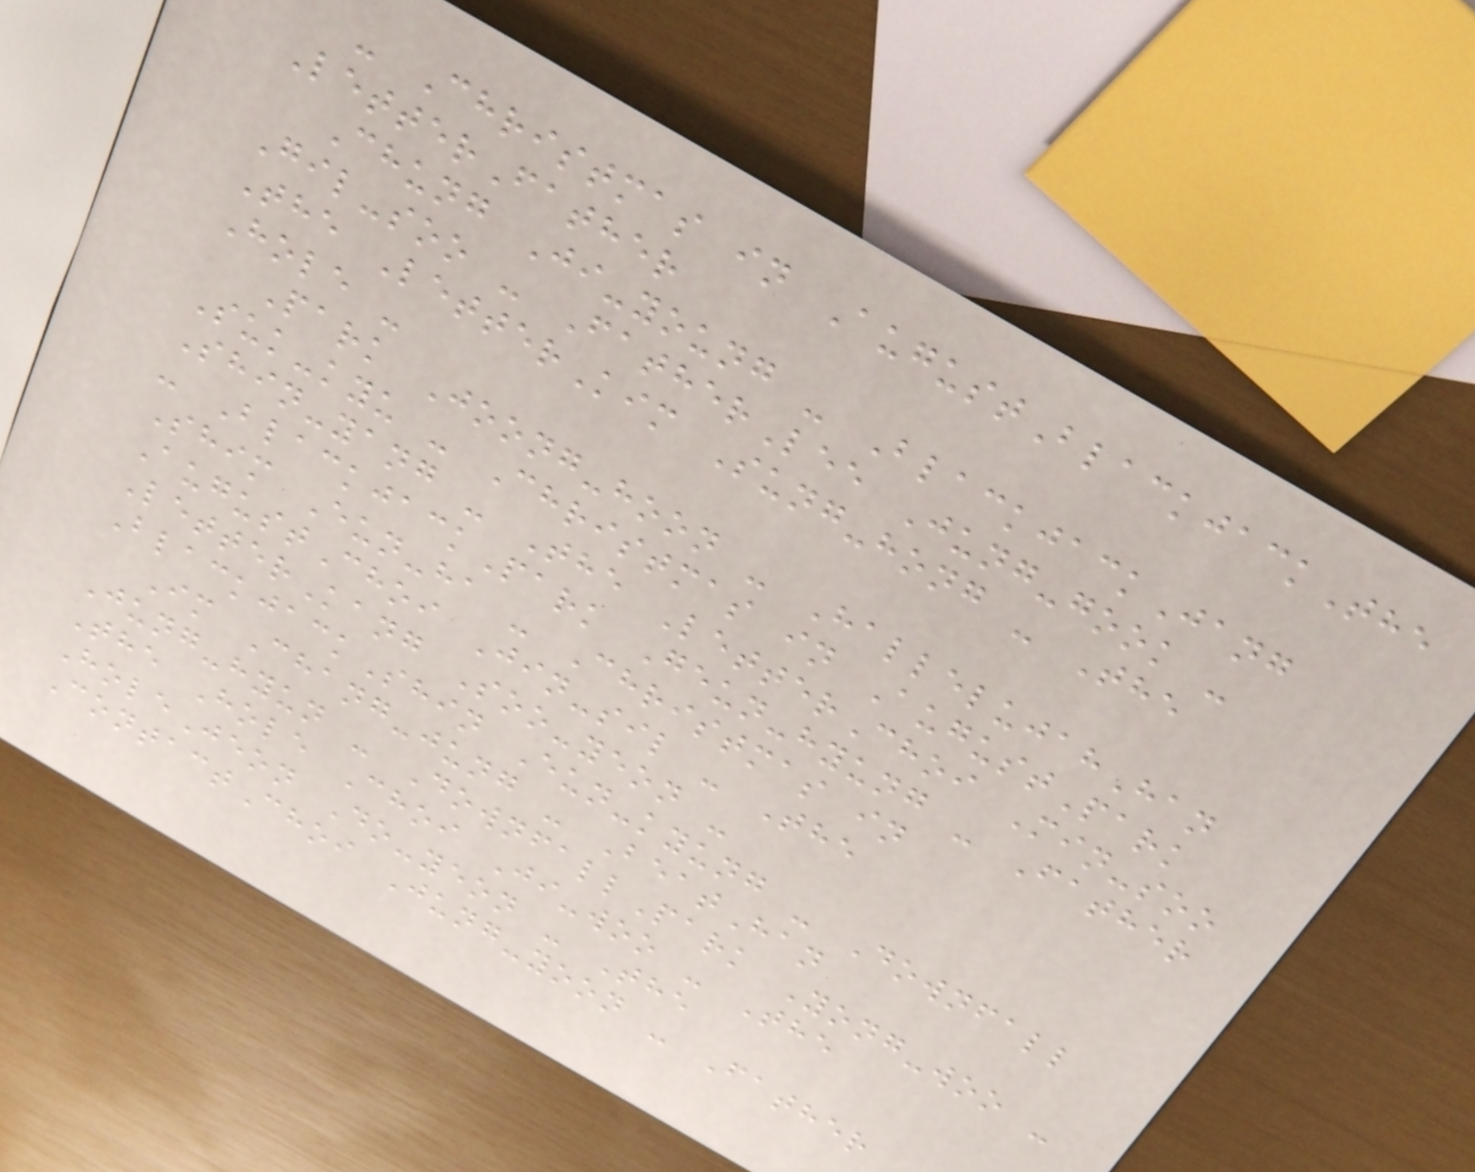- Christmas in AugustBlackjackThe
LetterFather
Chung Ji-young - BlackjackJang
Gil-soo - FatherLee Jung-gook -
The LetterKim Sung-hong - The
Hole -
Park Joong-hoon - HallelujahHan
Suk-kyu - Christmas in AugustPark
Shin-yang - The LetterChoi Min-soo
- BlackjackPark Geun-hyung - Father
Shim Eun-ha - Christmas in
AugustChoi Jin-sil - The
LetterKang Soo-yeon -
BlackjackShin Eun-kyung - Downfall
Im Chang-jung - BeatHan
Jung-hyun - DownfallPark Yong-woo -
The Hole Choi Ji-woo - The
HoleJeon Do-yeon - The
ContactChoi Jung-yoon - Father
